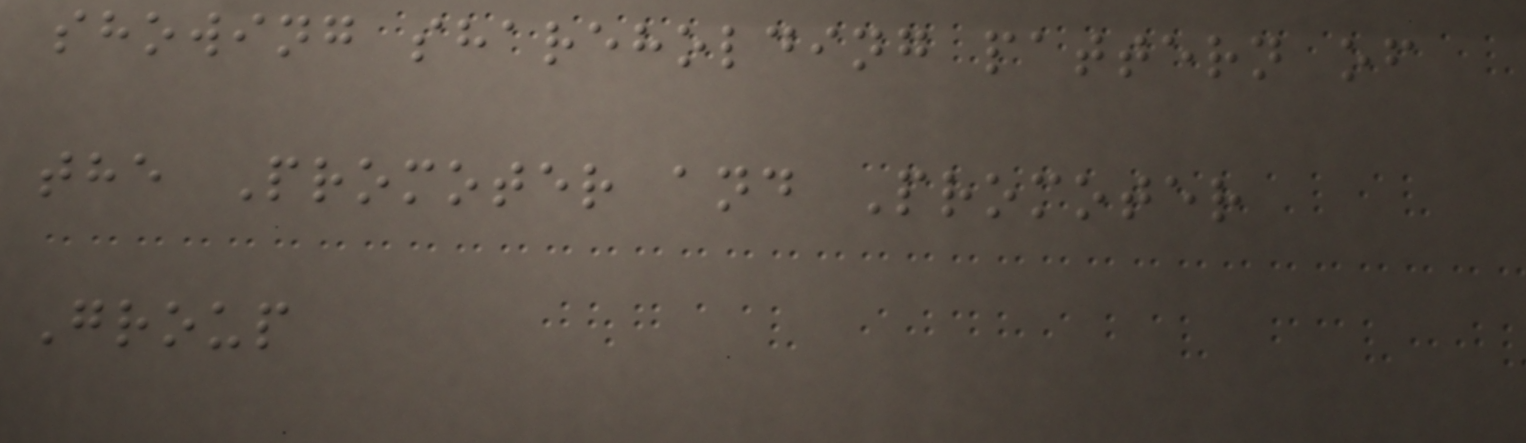showing shareholding pattern of
the Promoter and Promoter
Group
